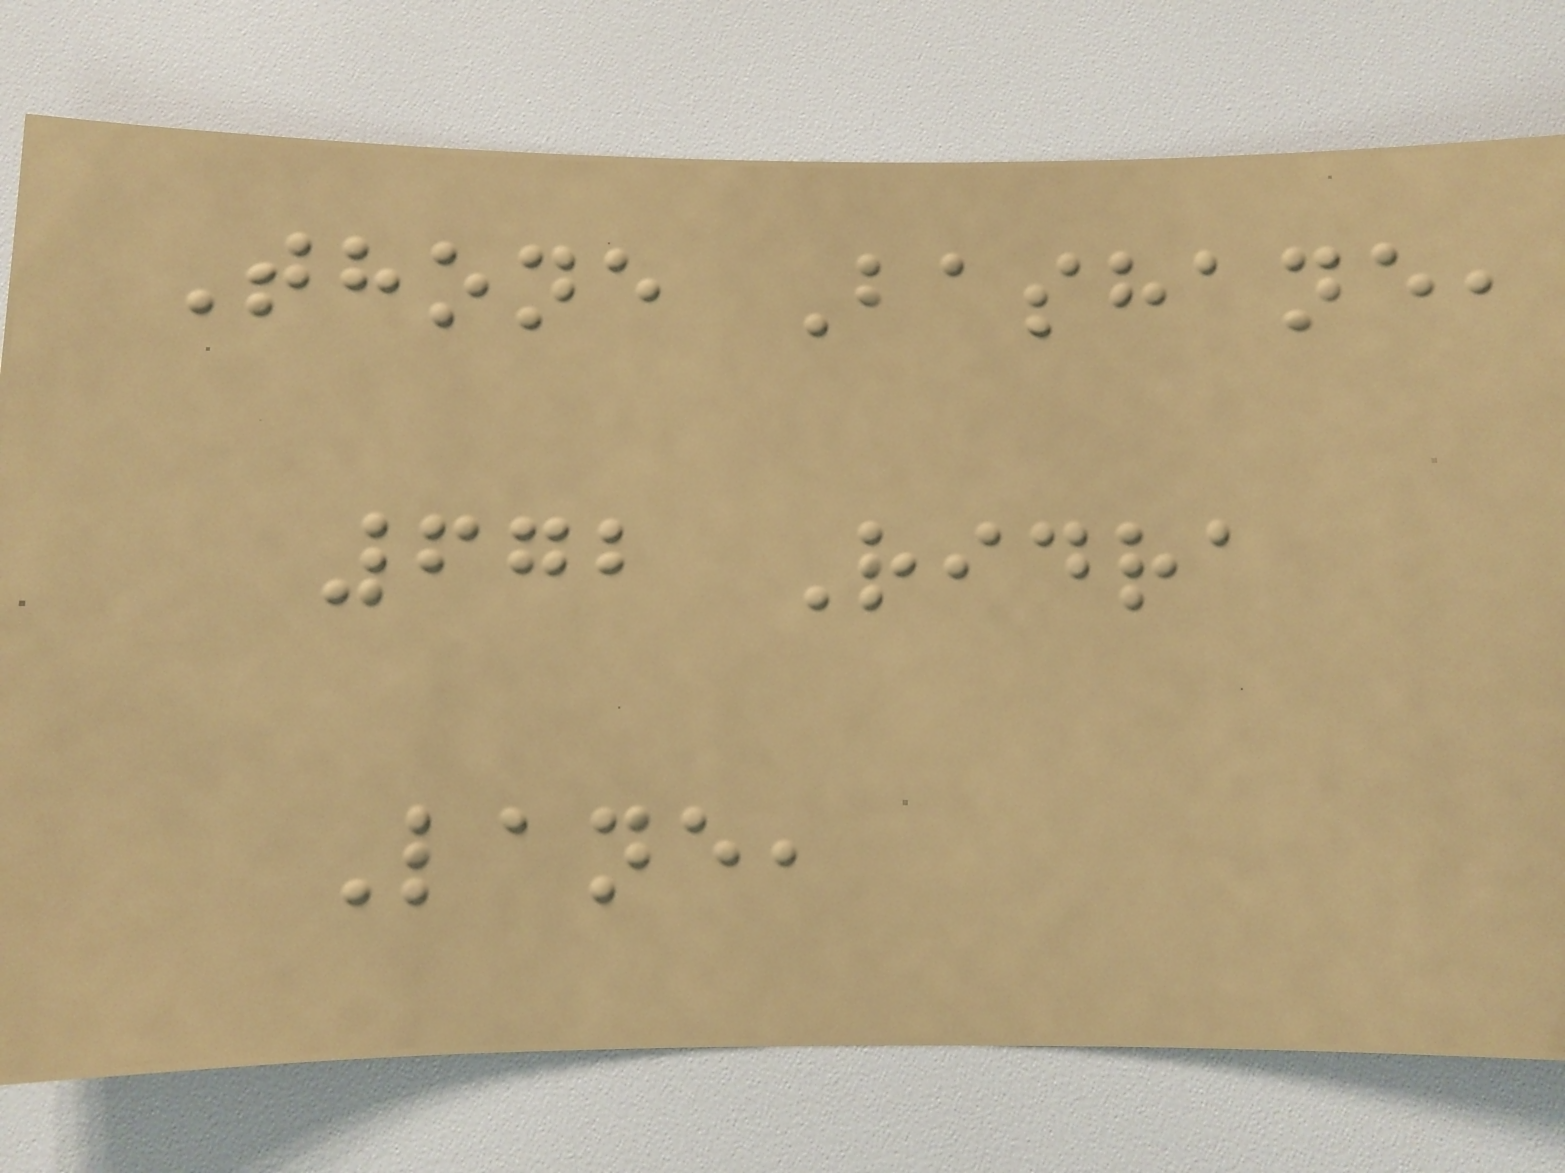Thone Bashane,
672 Ridra
Lane,
